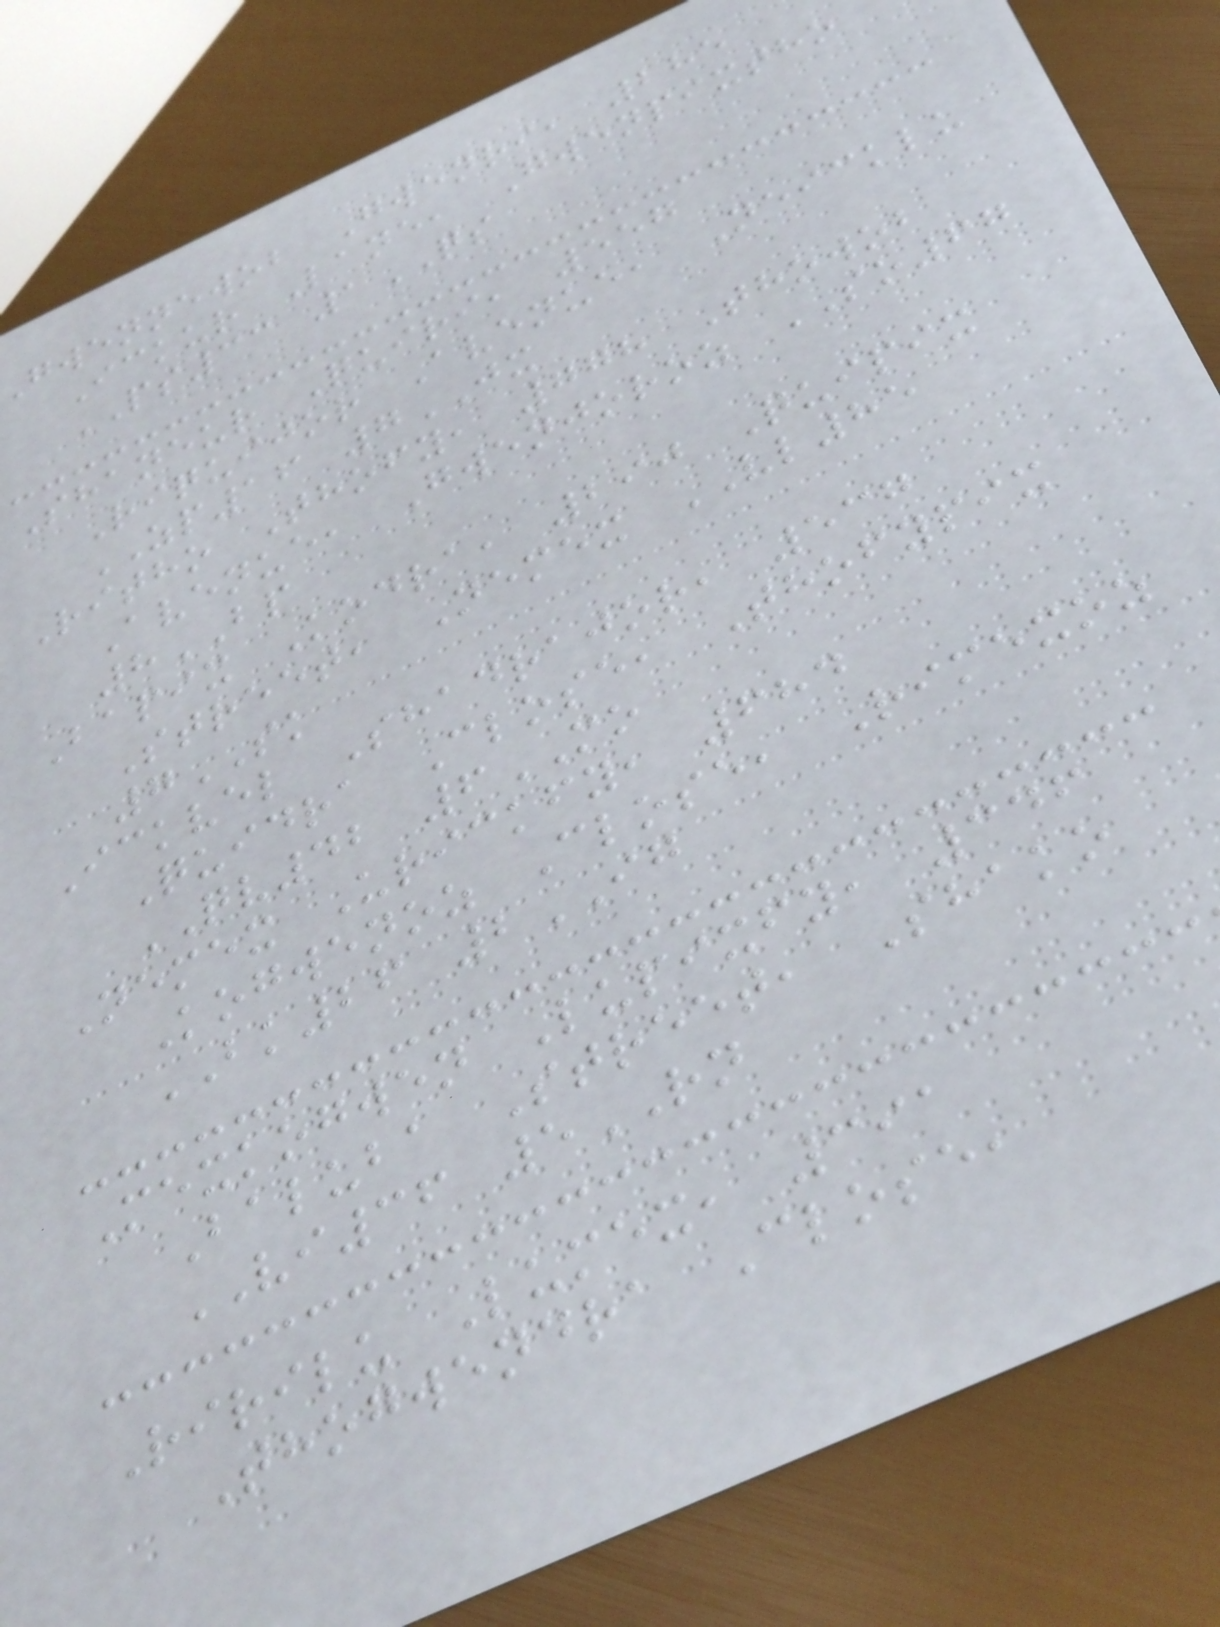gwennewob Gwenri, 285
Ickur Lane, Gwenpixtho
PS33 1QS
Shaneur Quiri, 557
Riquijor Avenue, Neicklu
ZP16 7JX
Ritho Thofy, 778 Thowob
Avenue, Gwenjoroz SO67
8BP
Bapix Kodra, 290 Quipix
Street, Nemex VL85
7SK
Ickvel Shadrajor, 537
Quidra Close, Thofypix
QV42 6MO
Nemex Urickfy, 684
Kogwenoz Close, Rimexoz
BK26 2IG
Mexkogwen Lupixfy, 346
Baluba Street, Shako
VI36 5RN
Ririlu Lumex, 391
Thogwendra Close,
